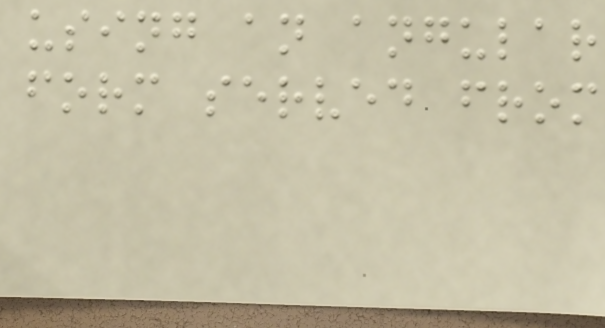using an angular
form served from
